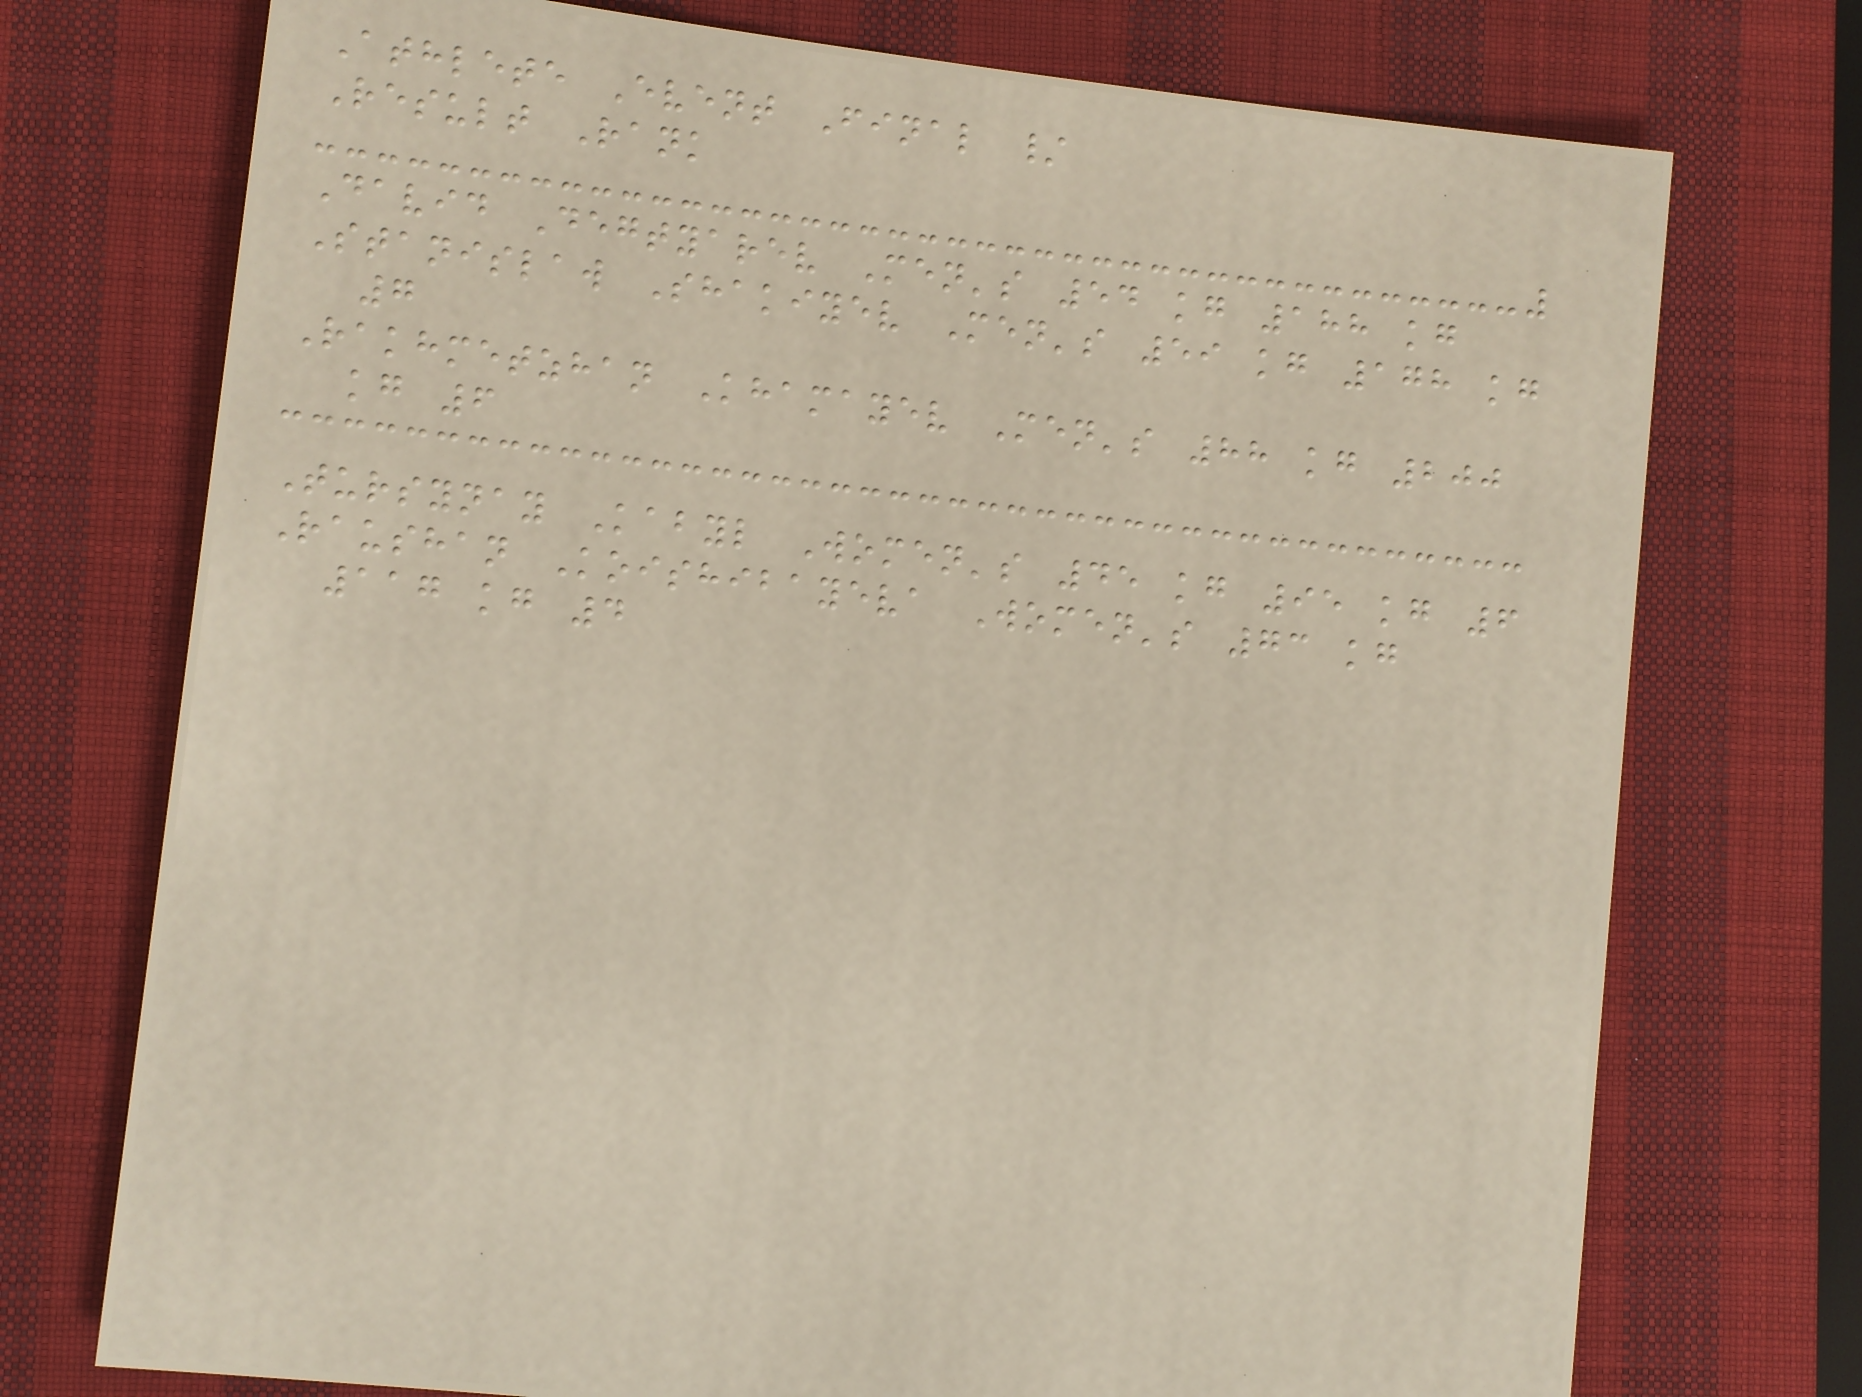Athlete Event Final /
Result Rank
David Degtyarev Men's 54 kg 188 kg
Stanislaw Shakiyev Men's 59 kg 178 kg
7
Rakhmetzhan Khamayev Men's 88 kg 200
kg 6
Tursynay Kabyl Women's 45 kg 95 kg 6
Raushan Koishibayeva Women's 73 kg
117 kg 4
